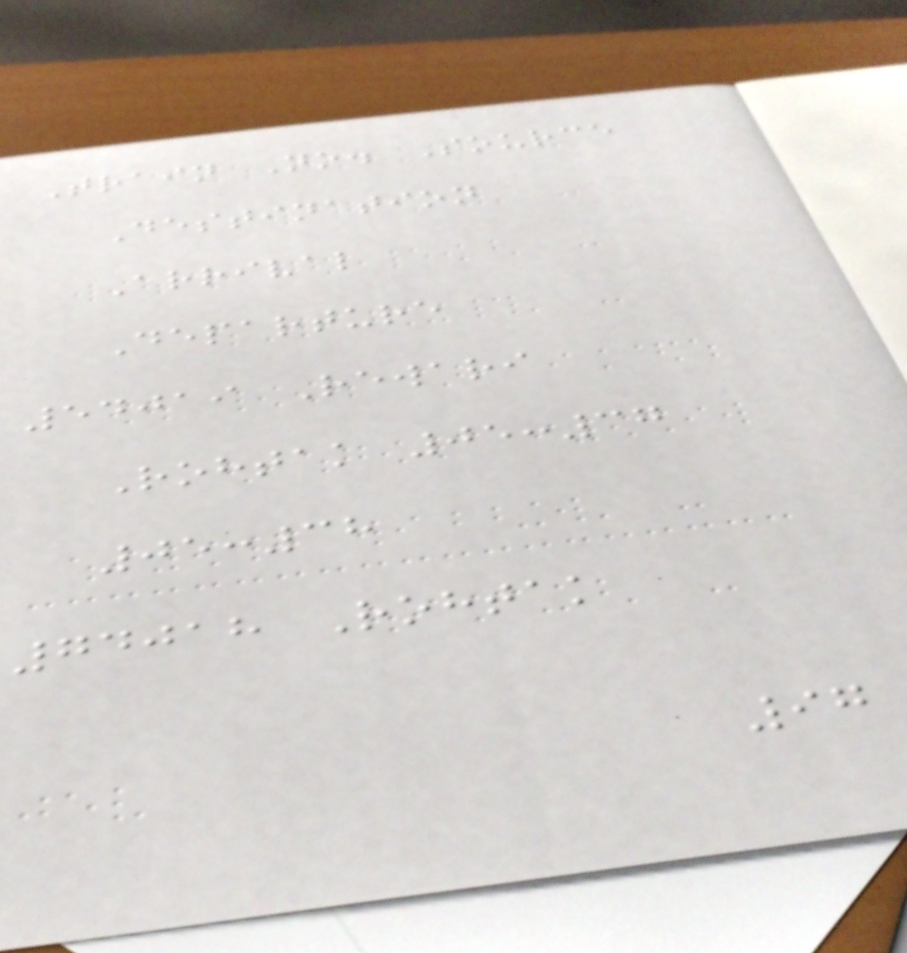Train No. Source
Destination
Arrival
Departure
54019 Rewari
Rohtak 05:37
05:38
74018 Rohtak
97
